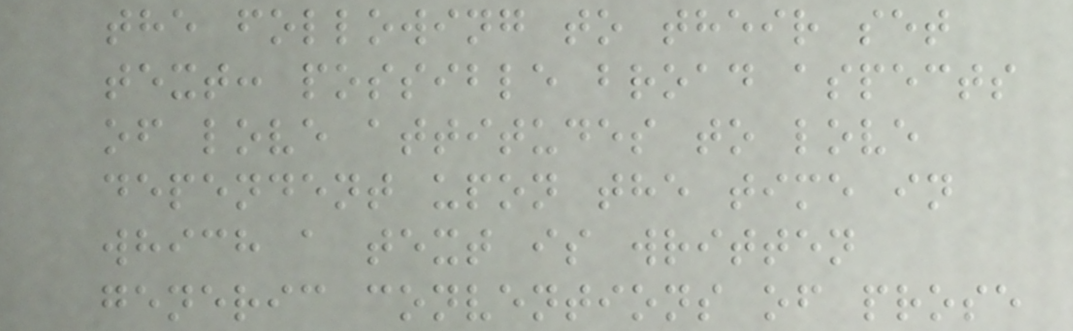the following to their set
text: possible broad aspects
of love attitudes to love
dependent upon the time in
which a text is written
generic conventions of prose
